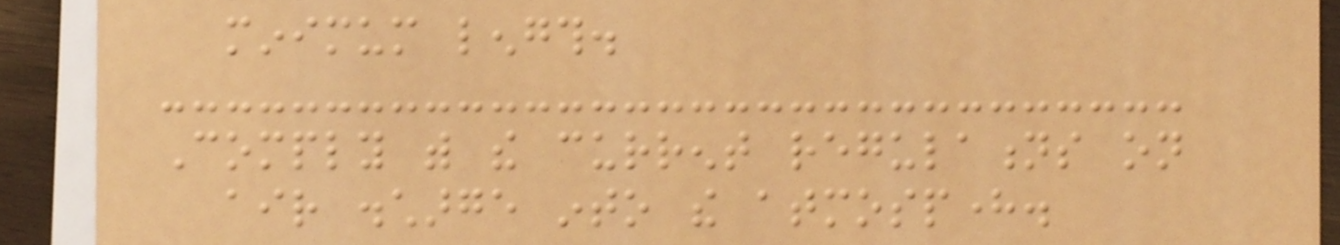minimum length.
Comply with the current regulations on
air discharge into the atmosphere.
